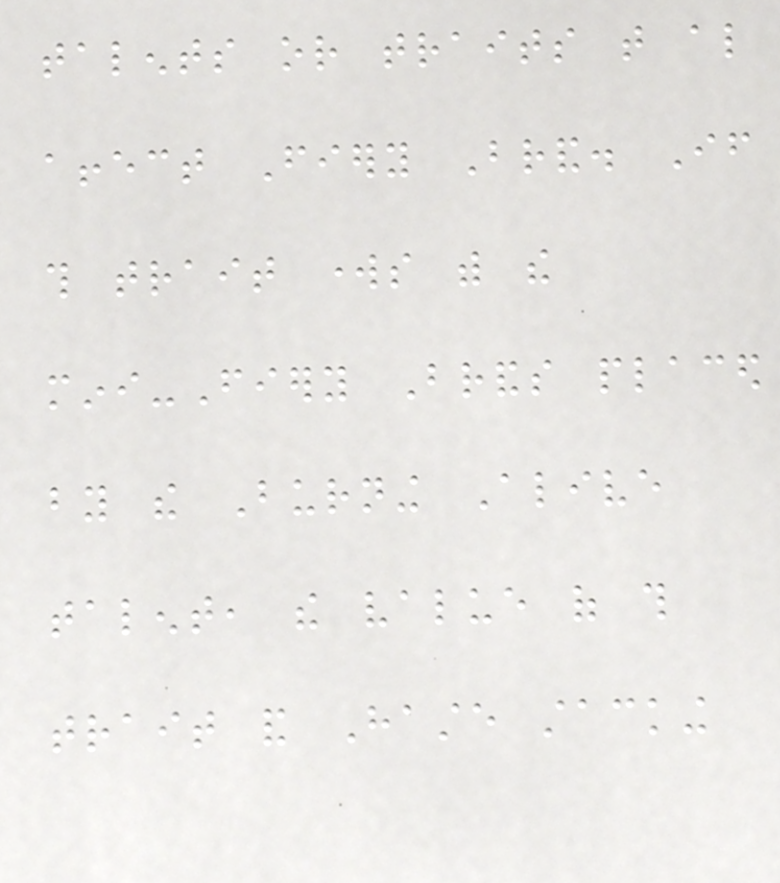talents or traits that also
affect Fiery Brand. If
this trait works with the
mini-Fiery Brands placed
by the Burning Alive
talent, the value of this
trait and Haste stacking
